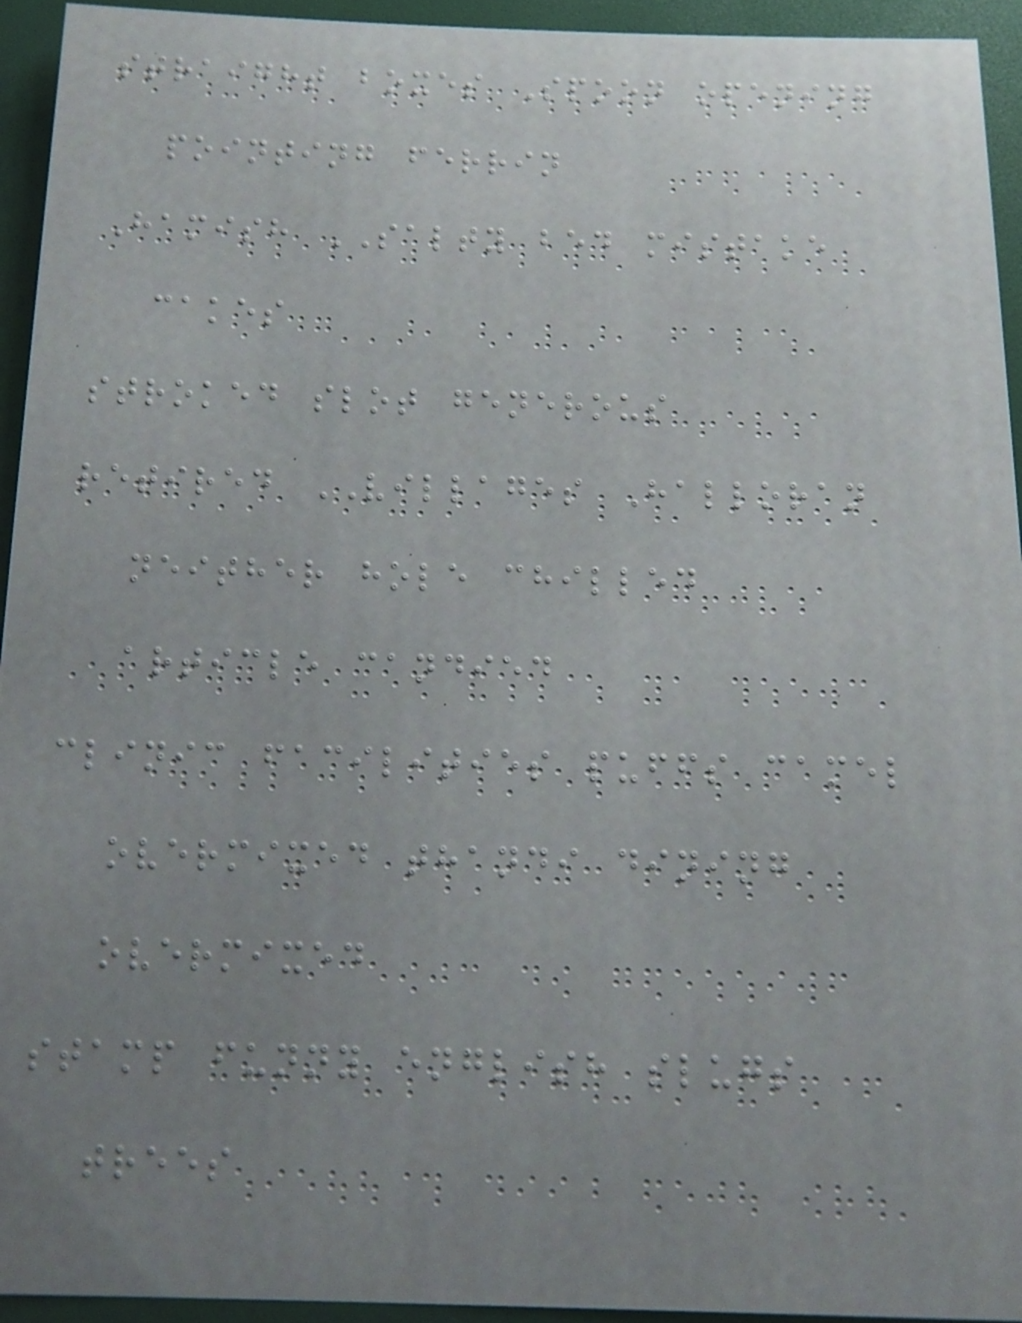straight boxes Spoon opening
pointing ferrin
Hamish SALTY bed mistake
cakes
stroked slot generous
retired VILLAGES Halloran
neither hole chilled
article candied
clinic facilities puffs camel
overmixed thandi dining
overmixed
stamp funny english slugs
trees
